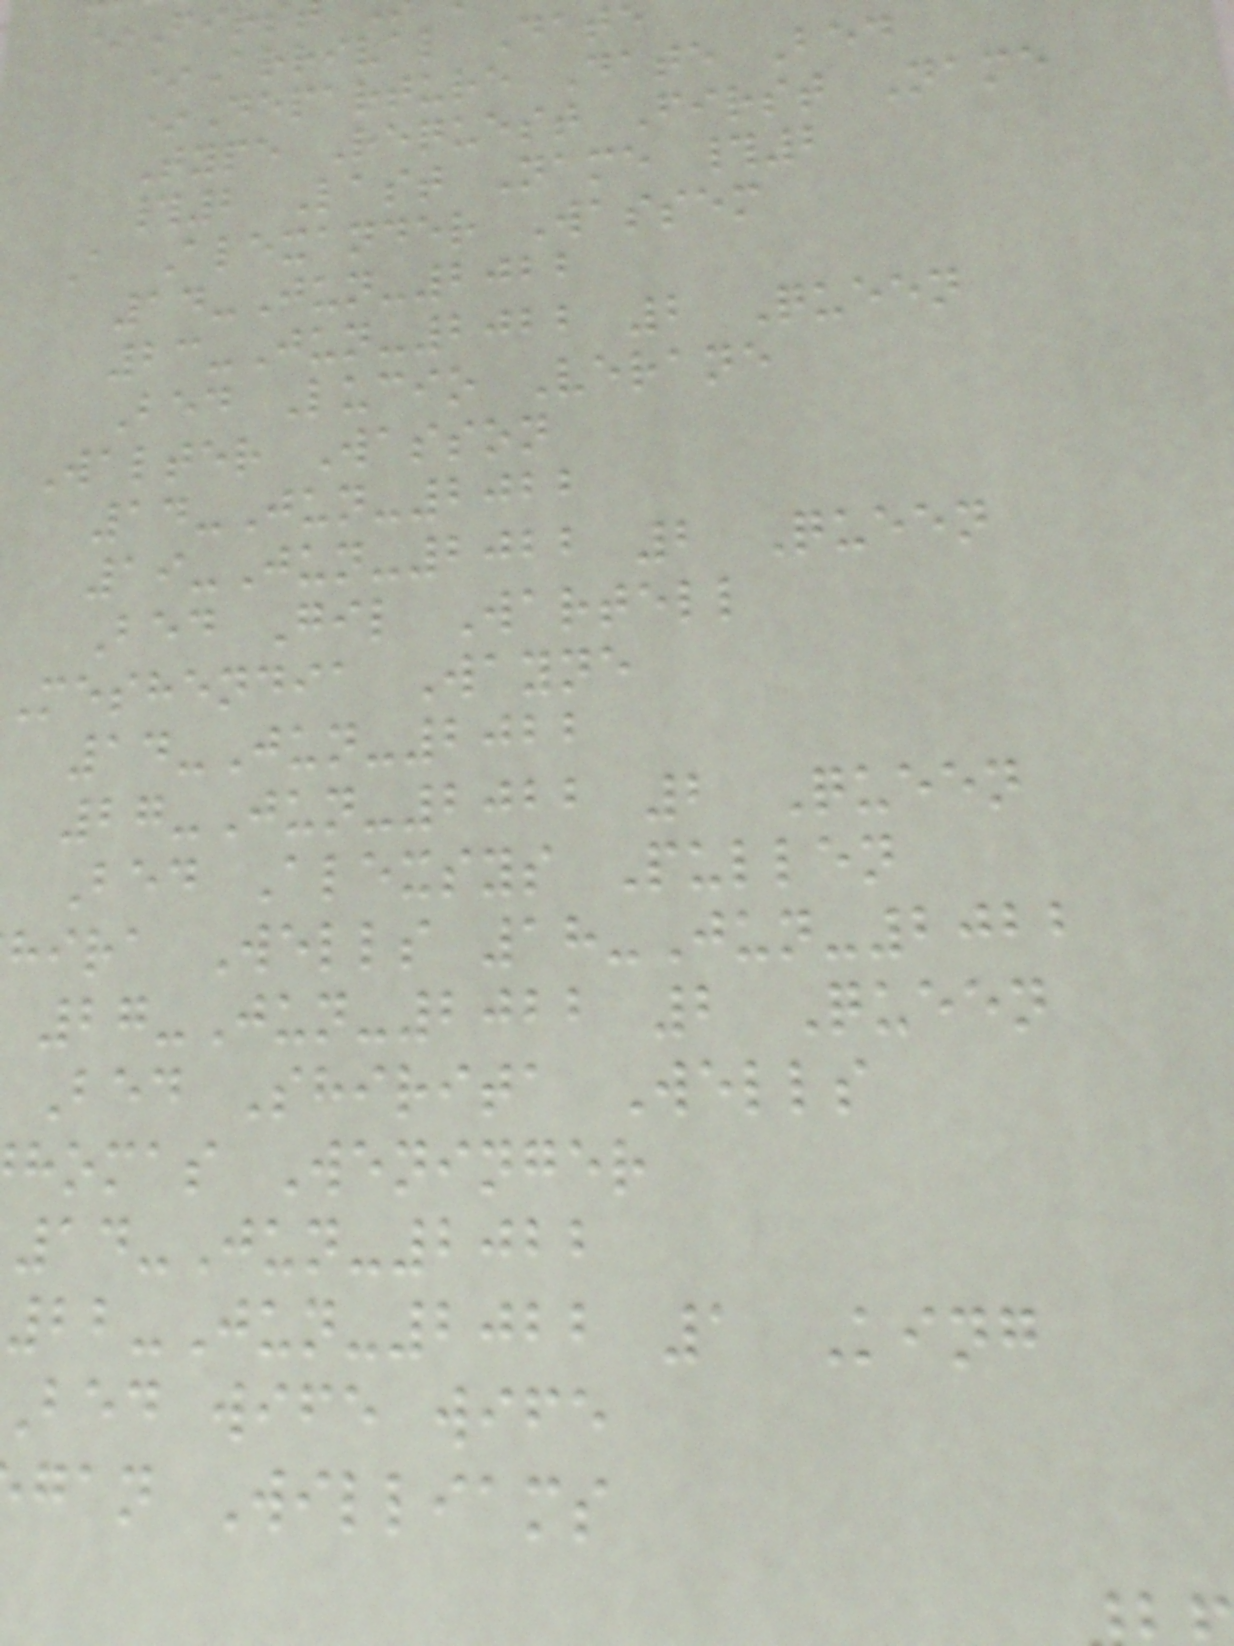*Firs
*Arrival Date
*Departure Date Bed
Type Request First Name
#2 Last Name #2
A Alexander Wassem
14-Jun-2022
23-Jun-2022 2 Queen
Bed Lucio Verane
Walter Wasson
14-Jun-2022
19-Jun-2022 2 Queen
Bed Gil Wartell
Meshendia Wayne
14-Jun-2022
27-Jun-2022 2 Queen
Bed Alexsys Pullen
hira Wells 18-Jun-2022
27-Jun-2022 2 Queen
Bed Shirita Wells
homas Weninger
14-Jun-2022
22-Jun-2022 1 King
bed wife wife
gan Williams
